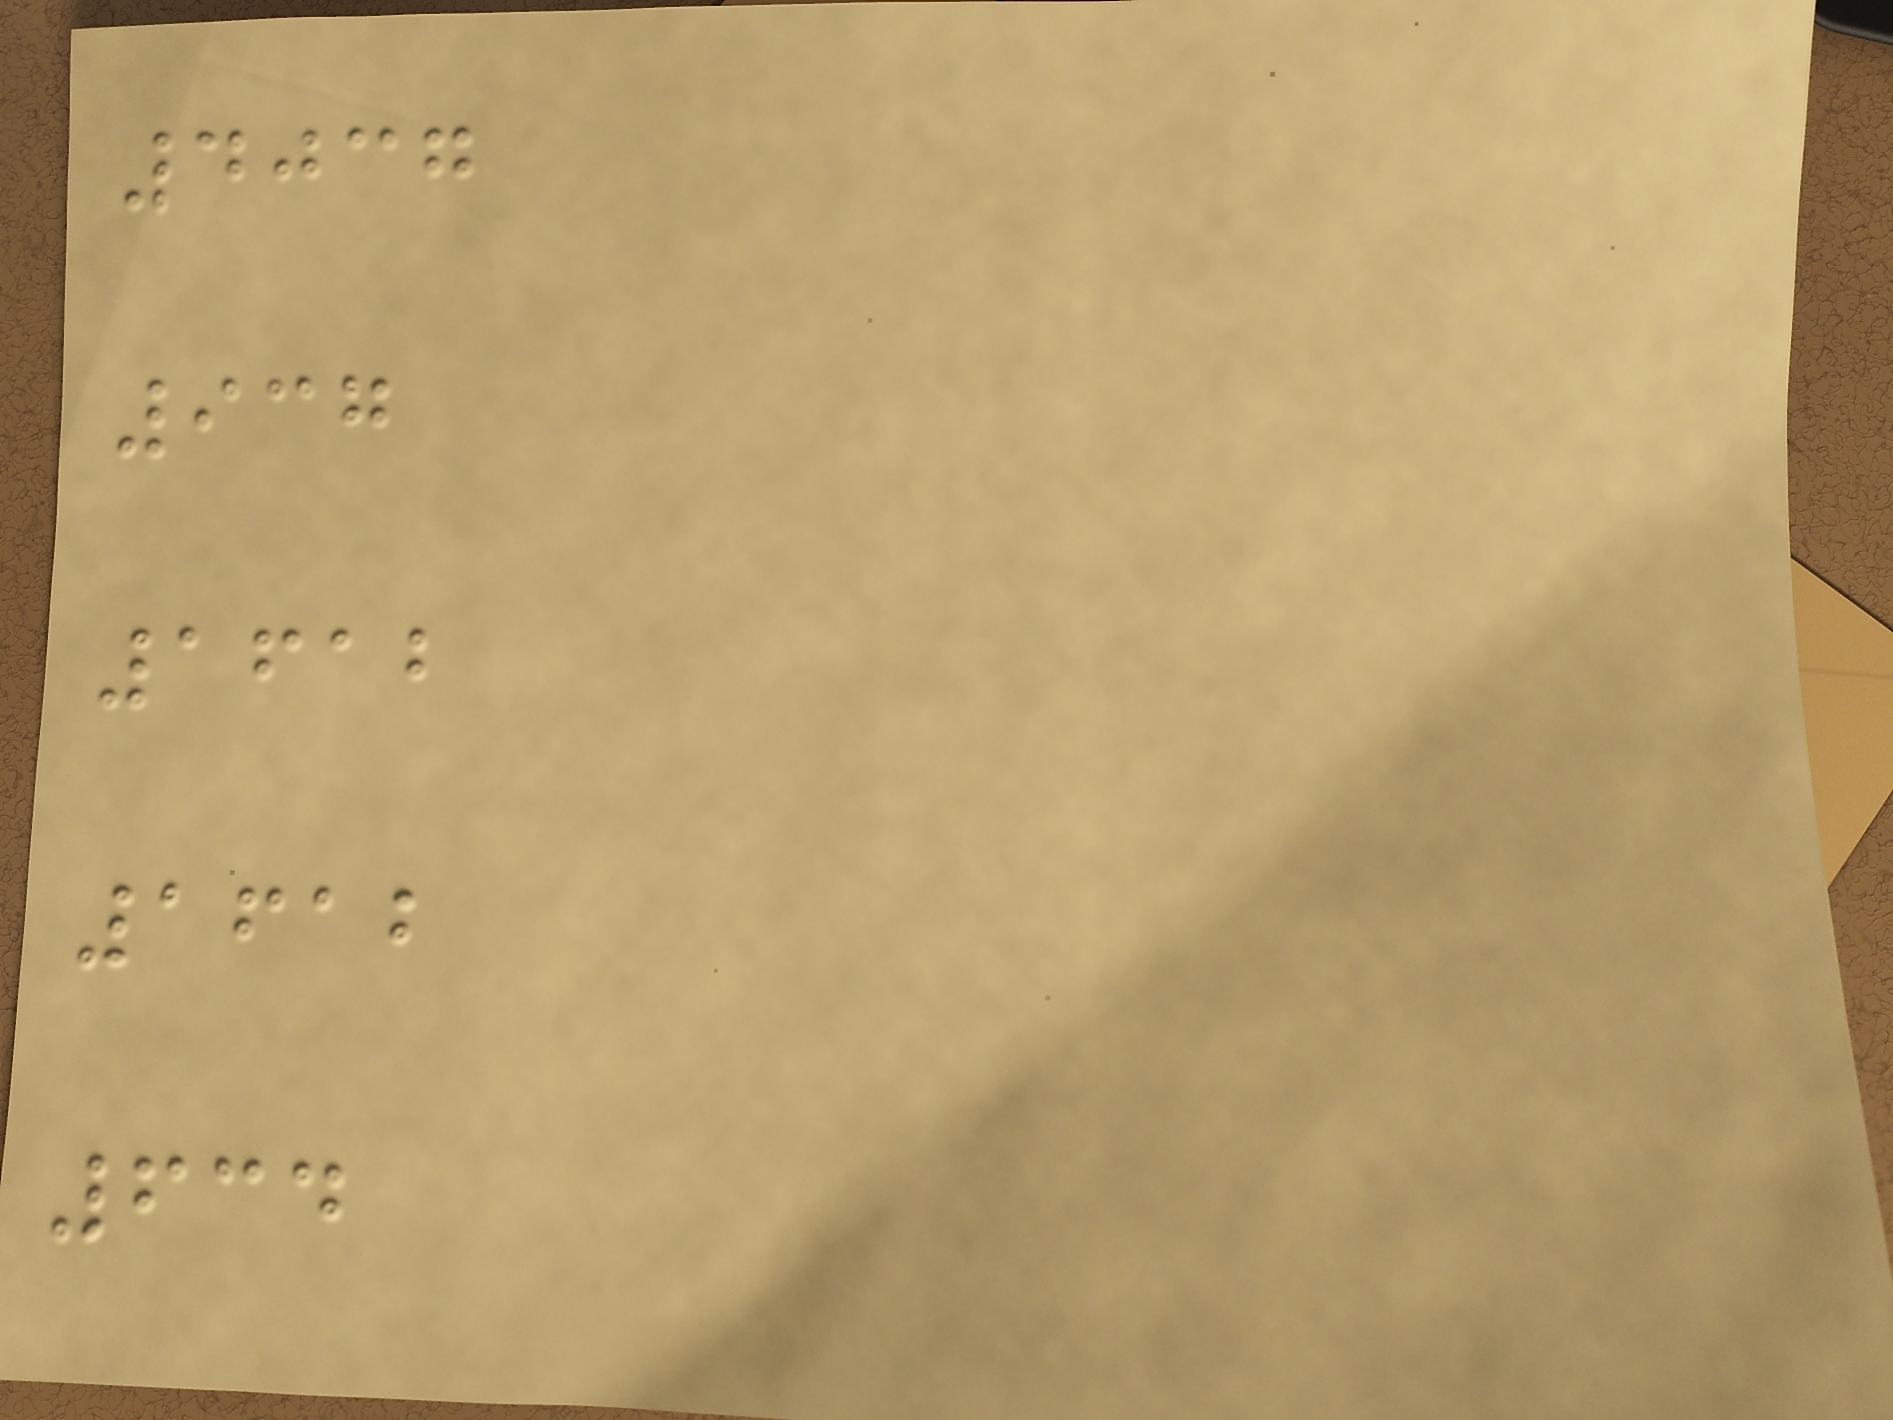4037
937
1612
1612
634
